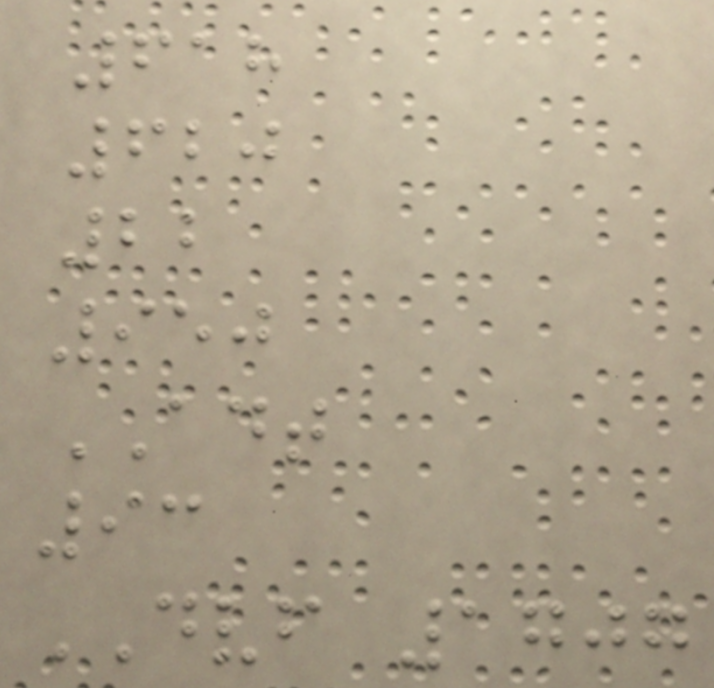618
620
22
950
ADT
93
DVF 1707
